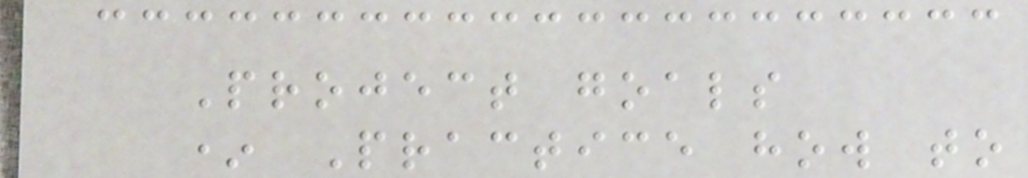Project goals
* Practice how to
